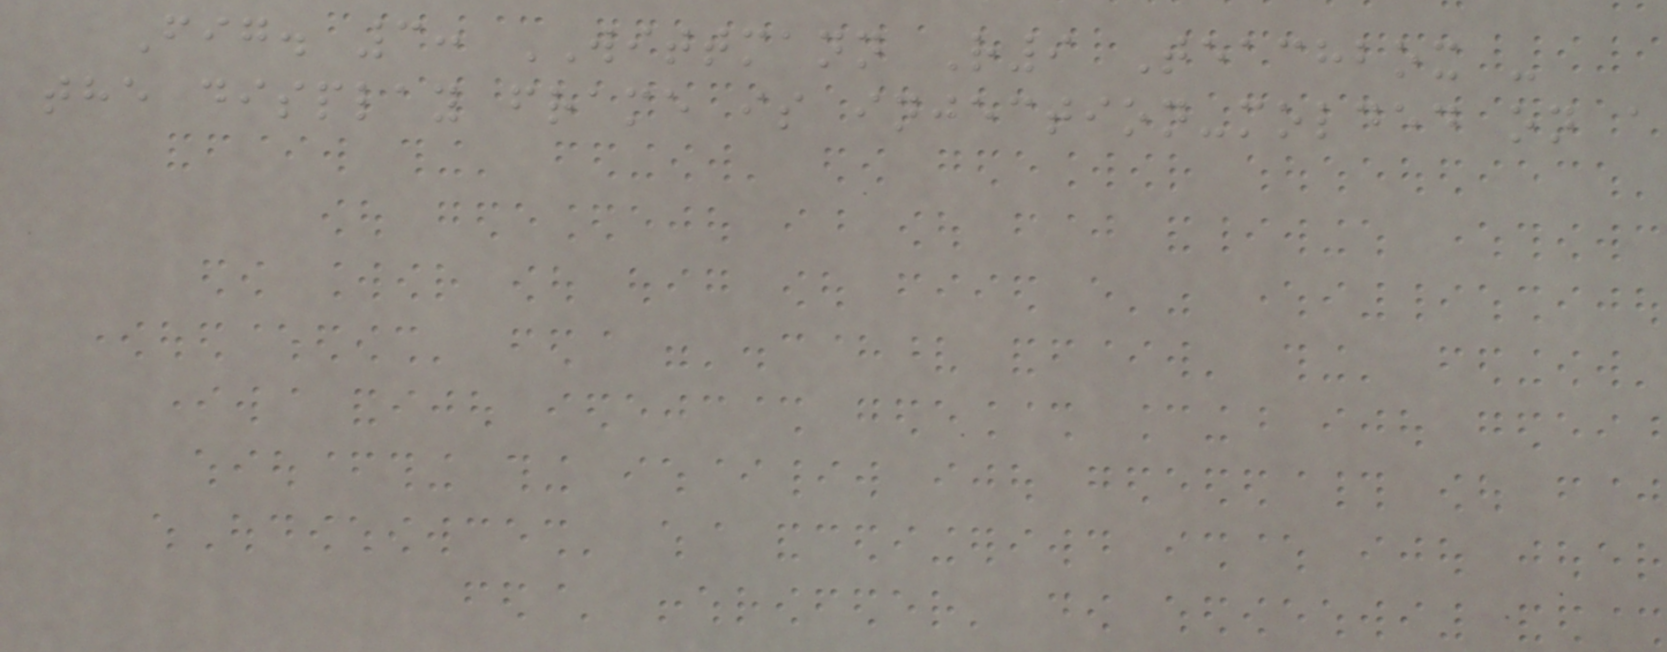Fig. 3: WITTMANN R9 Teachbox -
the display frame is injection-molded on a
